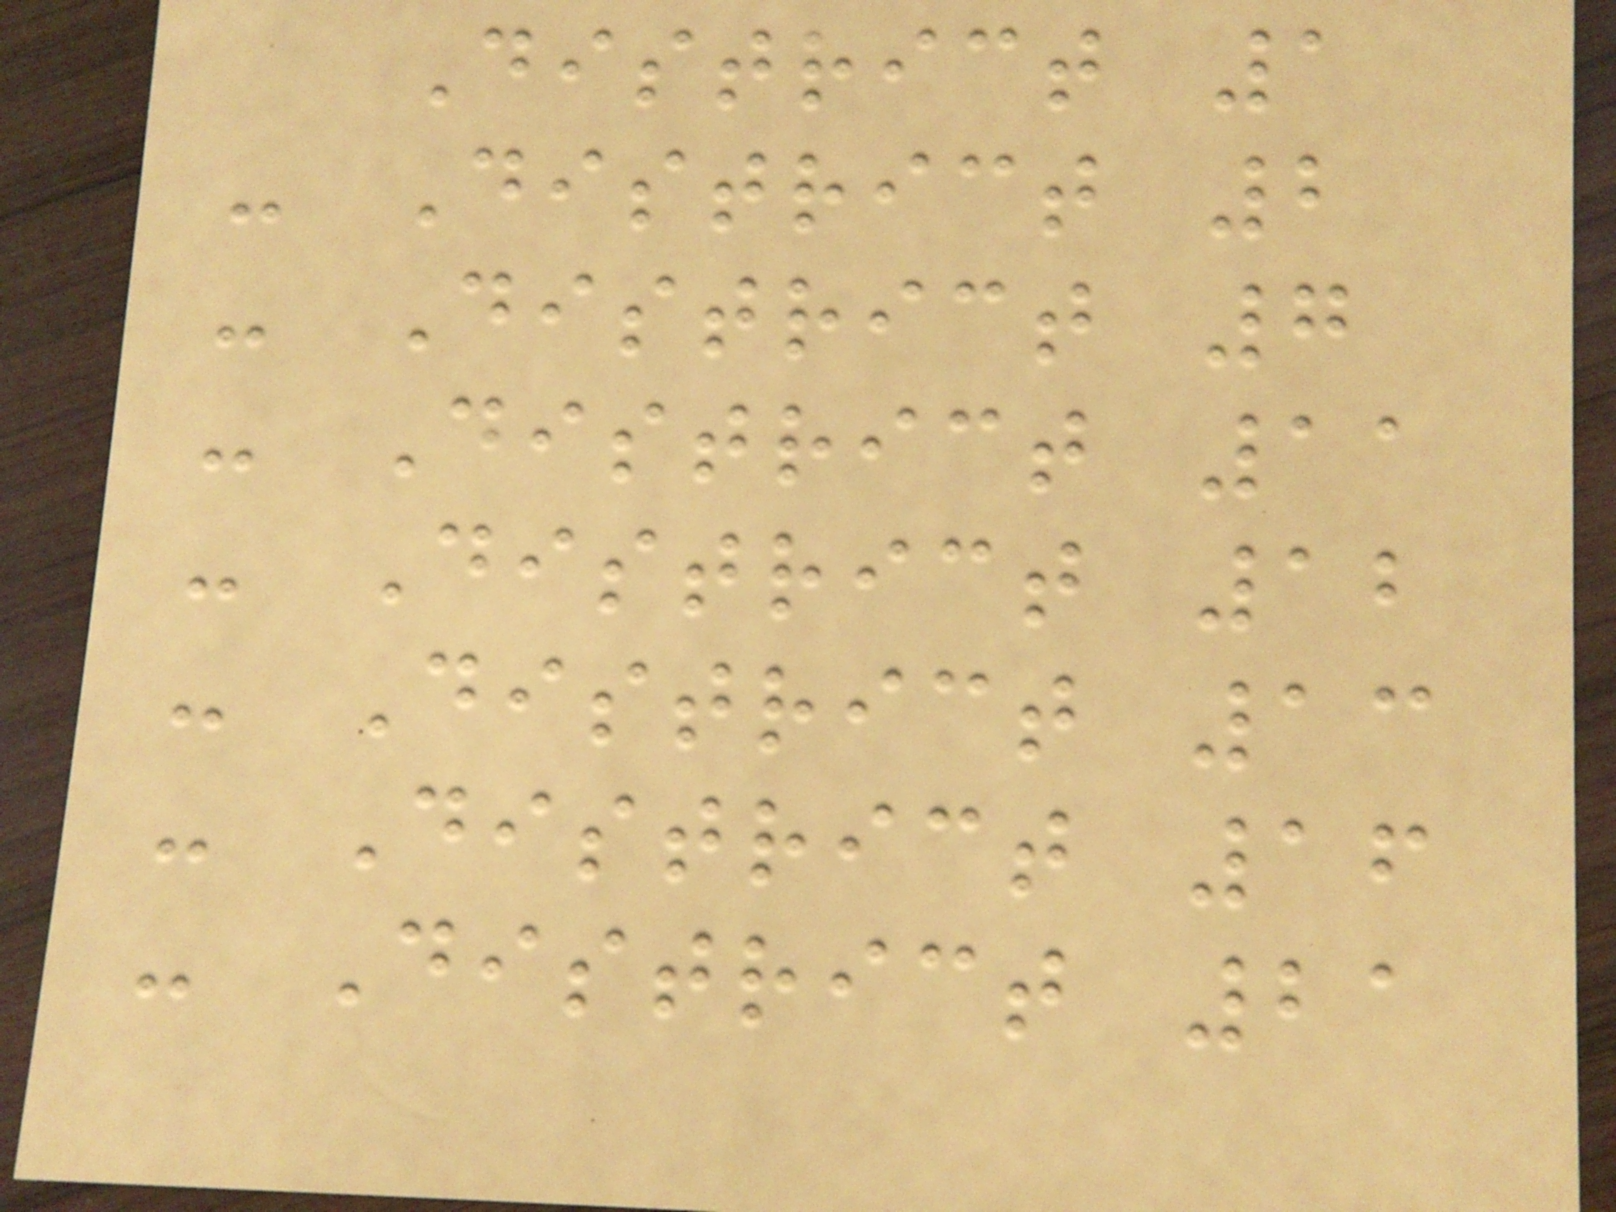District 1
- District 2
- District 7
- District 11
- District 12
- District 13
- District 16
- District 21
